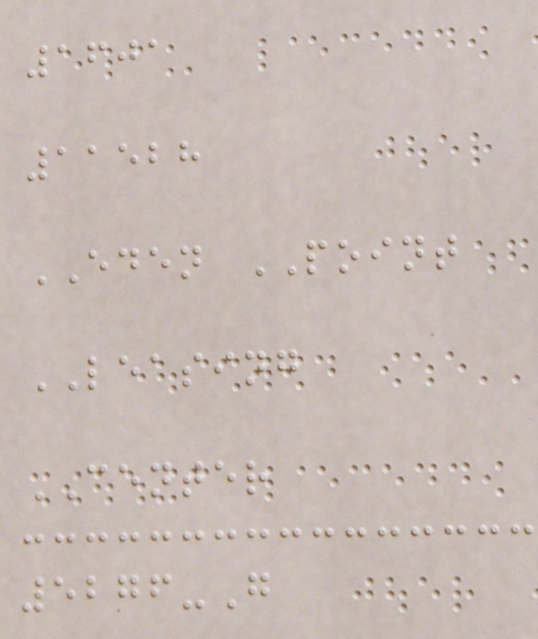1601
11528
EDEN POINT
LEASING
CENTER
5276-G
